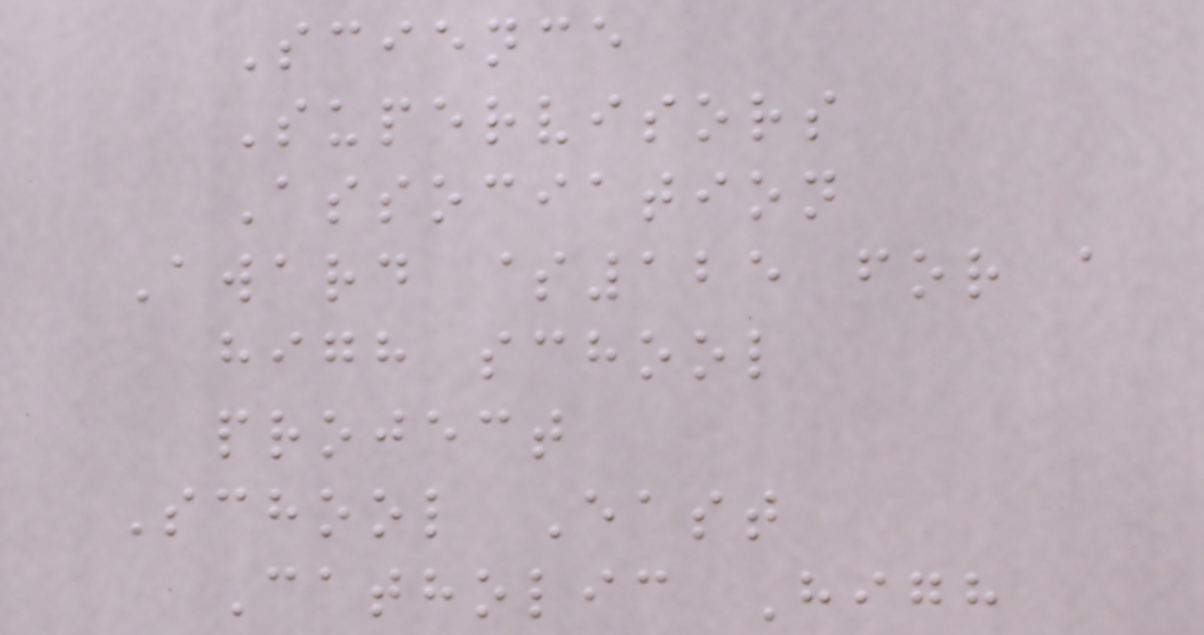Science
Supervisors
Association
Award $125 for a
high school
project
School East
Catholic High
